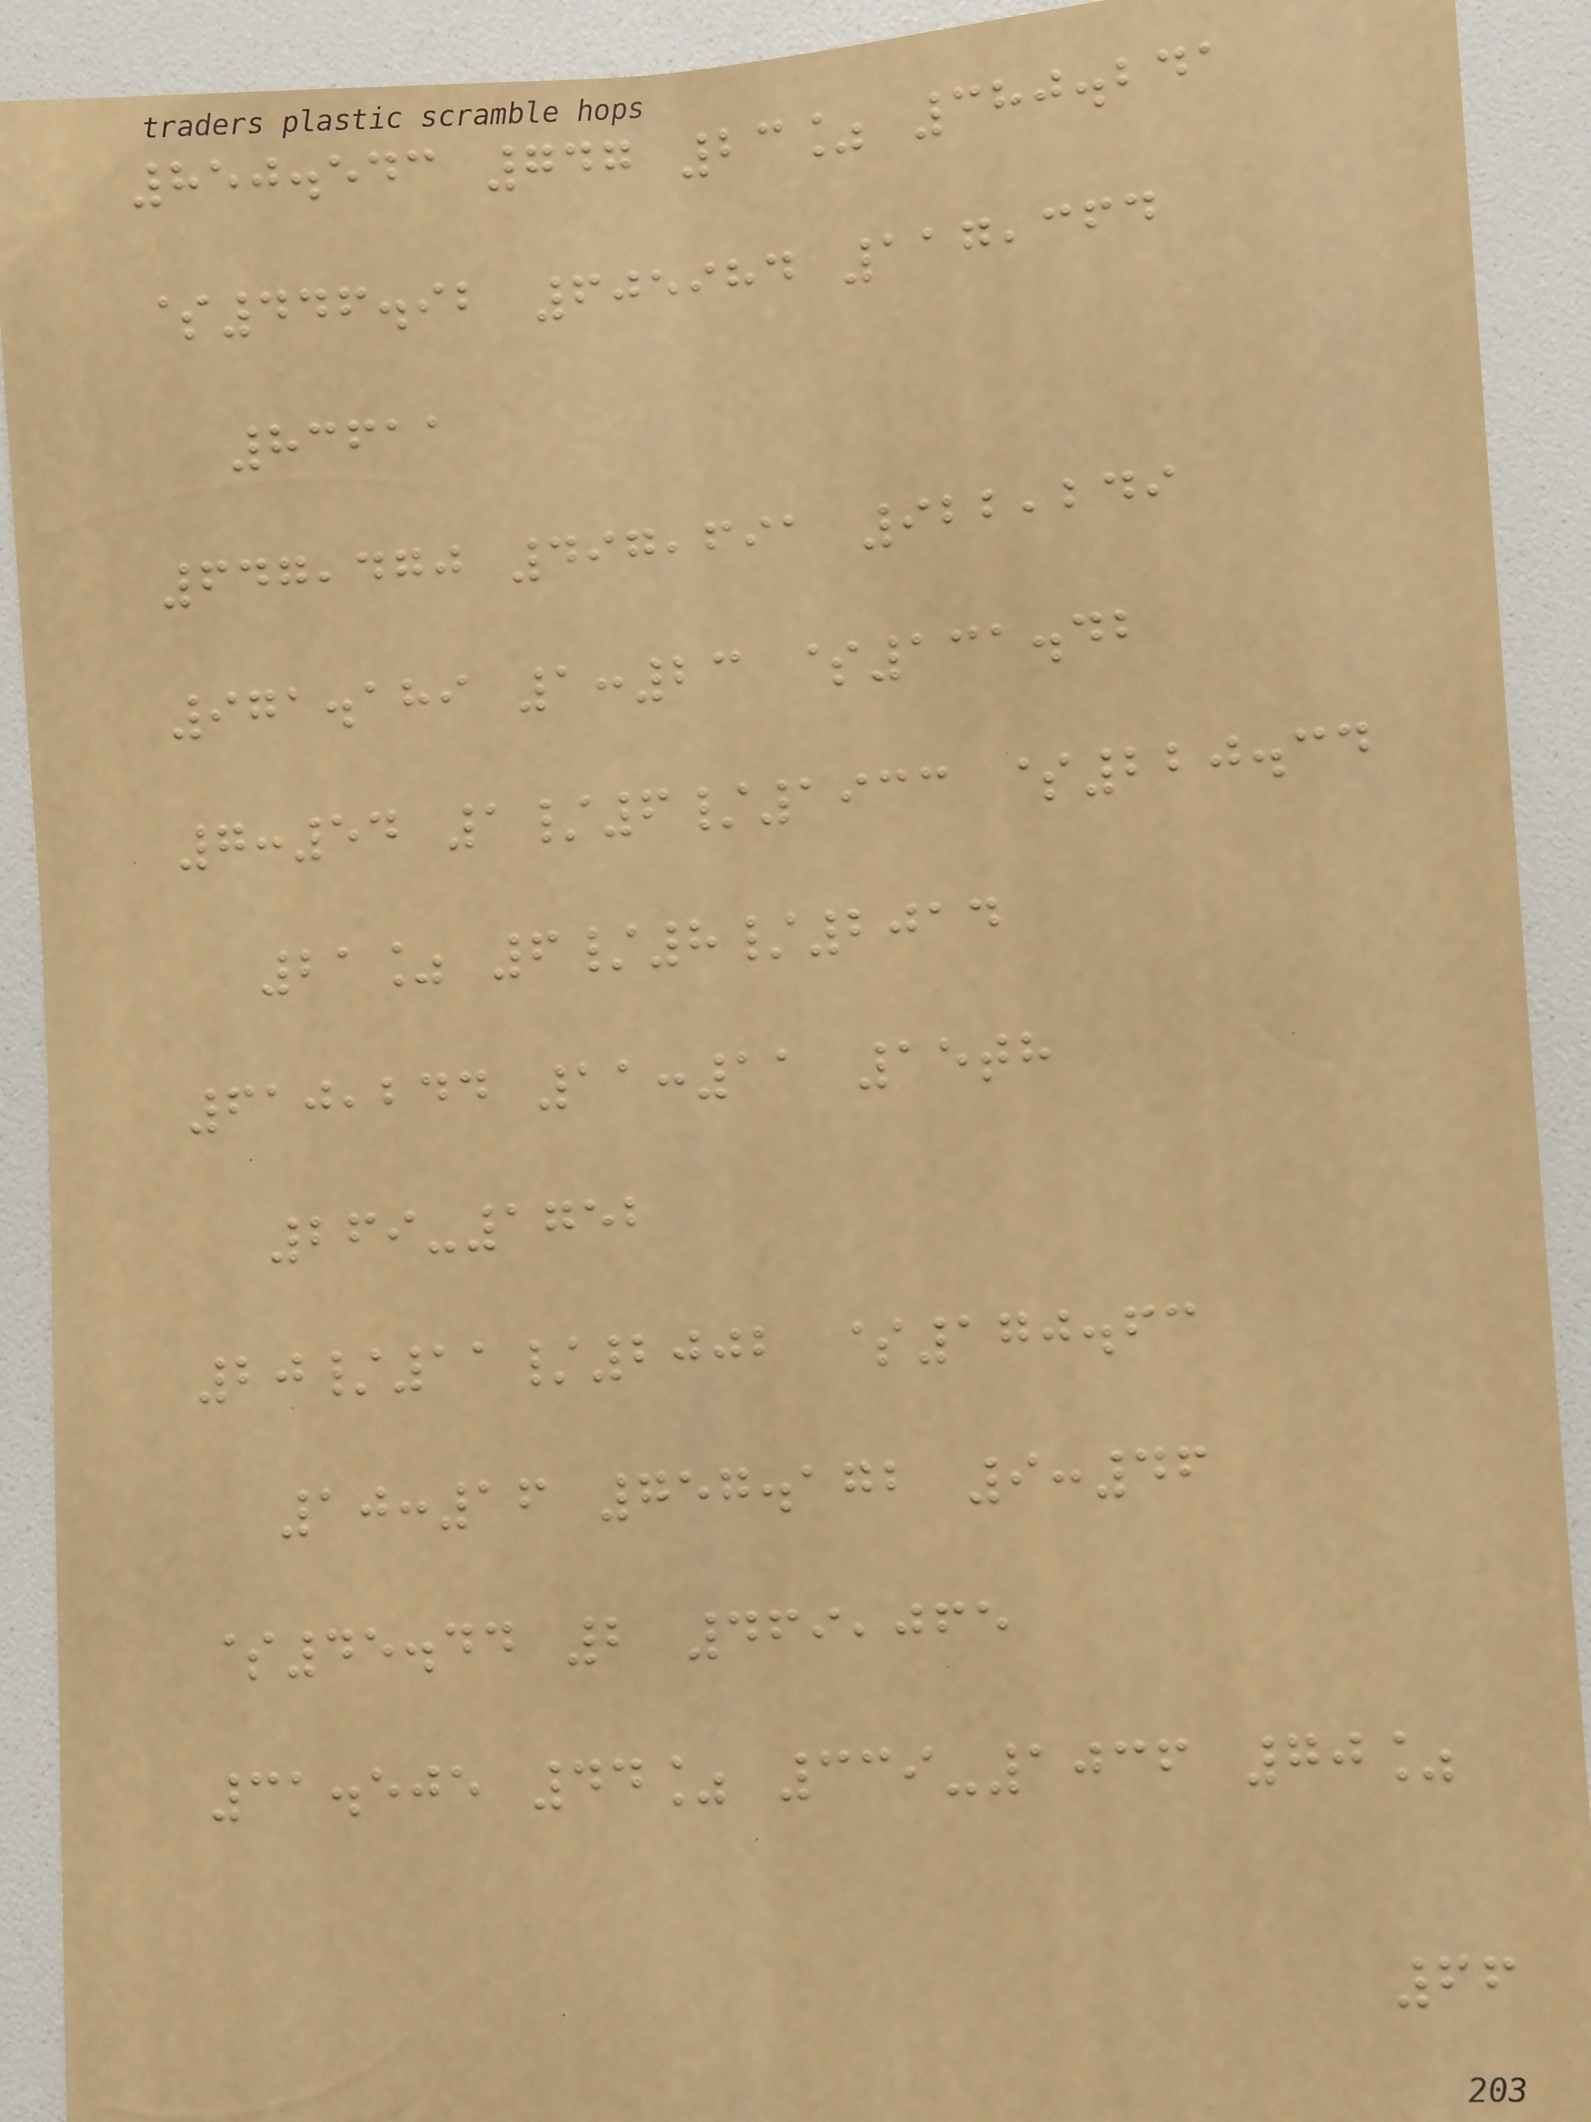850.543 747 23% 380.241
$446.92 605984 117,364
83611
647,470 497,691 922,249
971.189 1:23 $131.42
7:54 1/6/1933 $220.34
21% 6/8/2014
610,244 11:11 15th
269-1752
20/11/2002 $170.63
10:16 757.172 9:46
$45.44 2 469,065
31.505 44% 339-1036 70%
66
